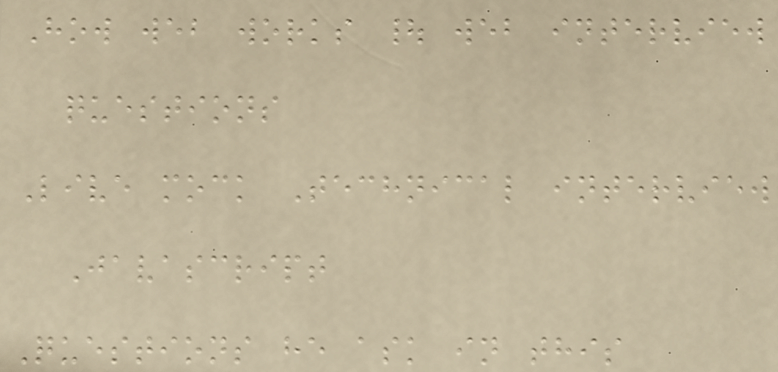How web works | web interview
questions
Live mock Technical interview
Javascript
Questions he ask in this
